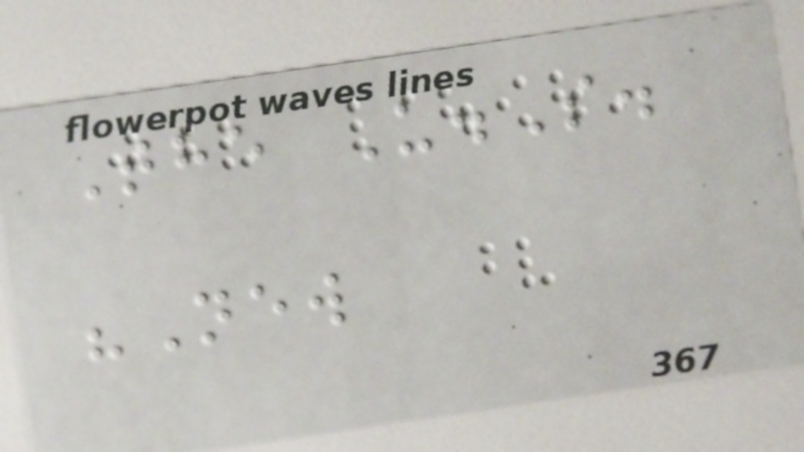The U.S.
"New
